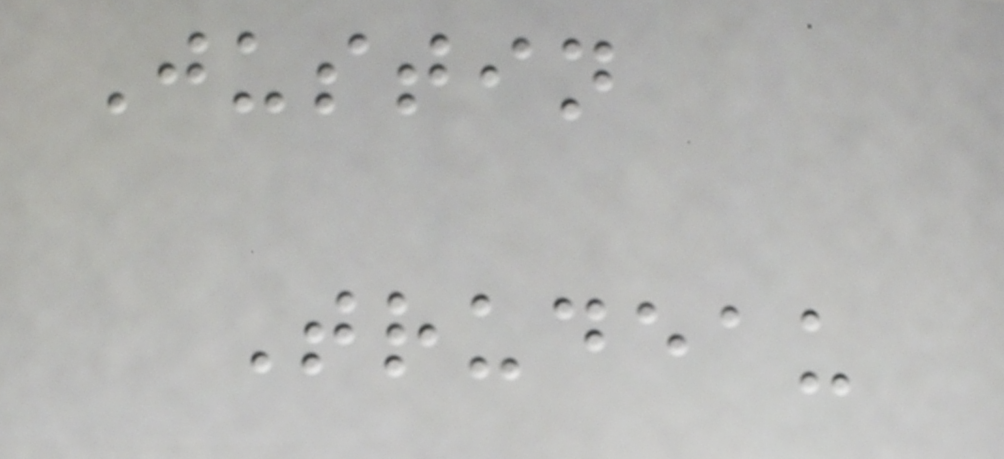Justin
Trudeau
